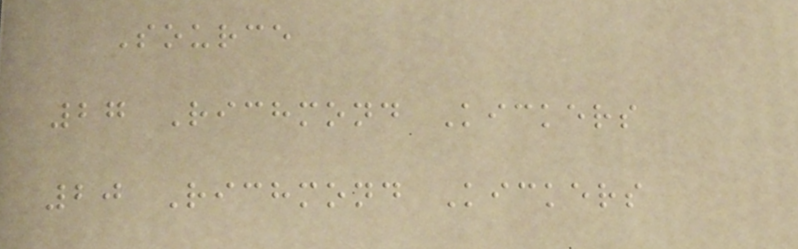Source
27 Richmond Kickers
20 Richmond Kickers
